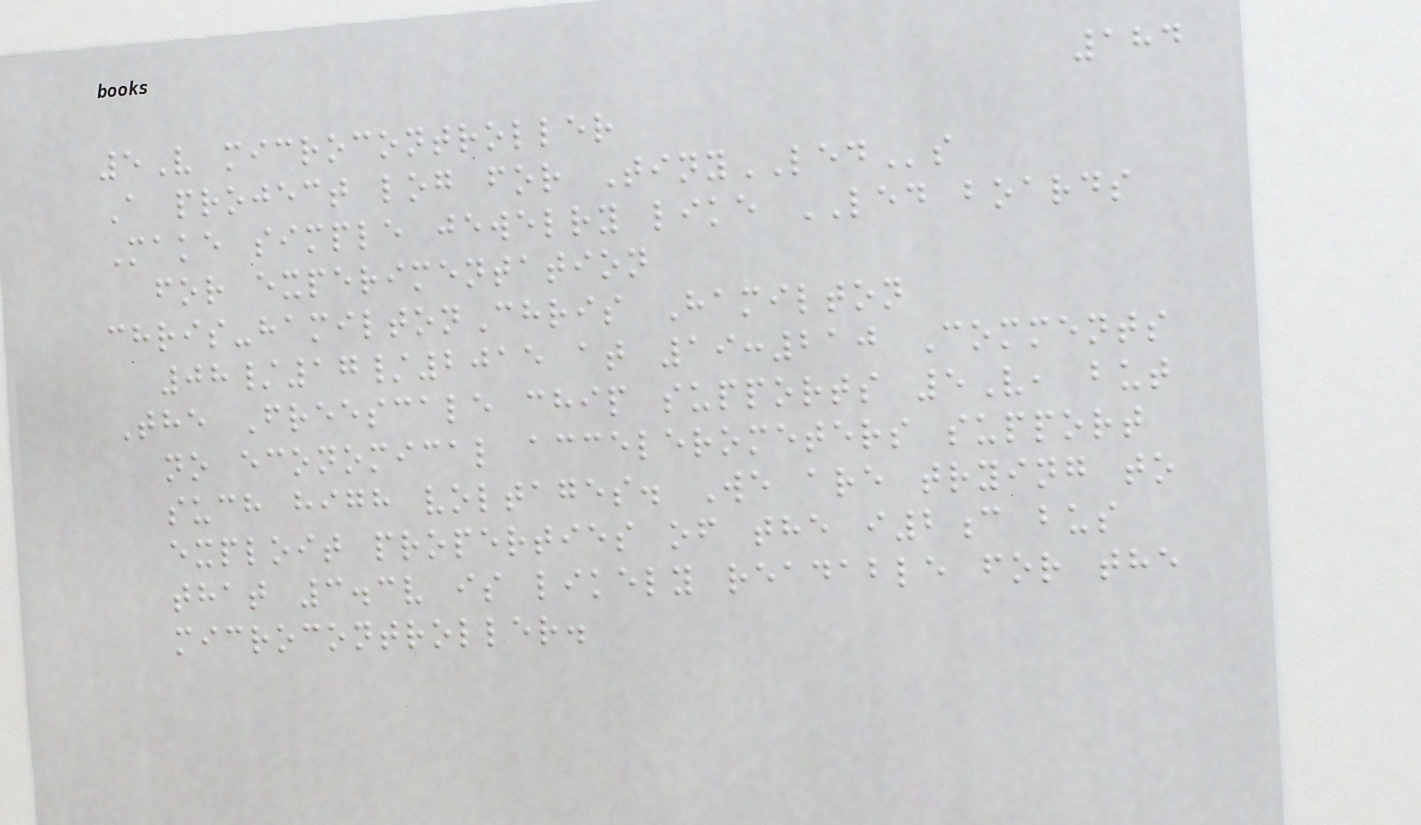184
5V microcontroller
A project log for TinyLEDs
Make simple jewelry like LED boards
for experimentation
chris-hamiltonChris Hamilton
08/17/2015 at 19:210 Comments
The Freescale chip supports 5V, but
no economical accelerometers support
such high voltages. We are trying to
exploit properties of the i2c bus
that 3.3v is likely readable for the
microcontroller.
